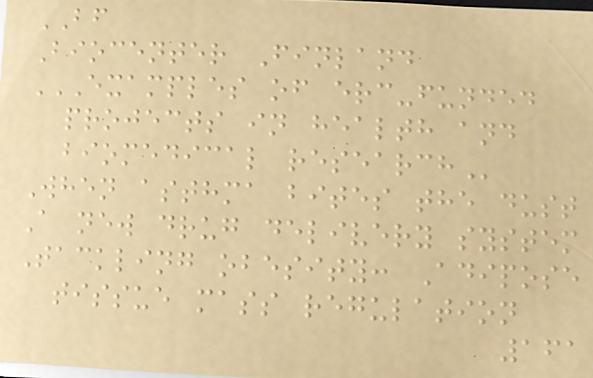BF
Biocenter Finland
EXAMPLES OF ERC-FUNDED
PROJECTS IN HEALTH AND
BIOMEDICAL RESEARCH
When asthma bites the dust
A new drug delivery system
Tackling obesity: Adipose
tissue mass regulation
161
